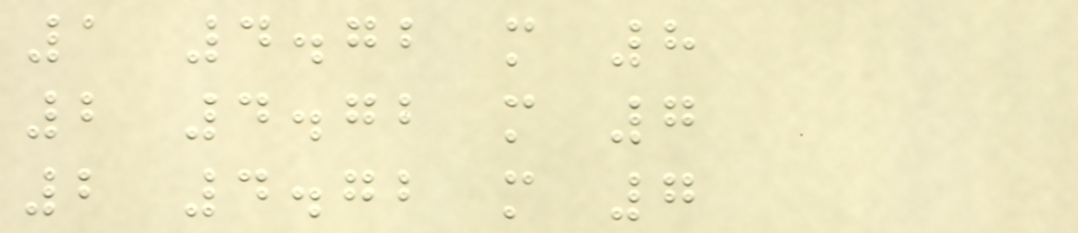1 4.72 m 8
2 4.72 m 7
2 4.72 m 7
